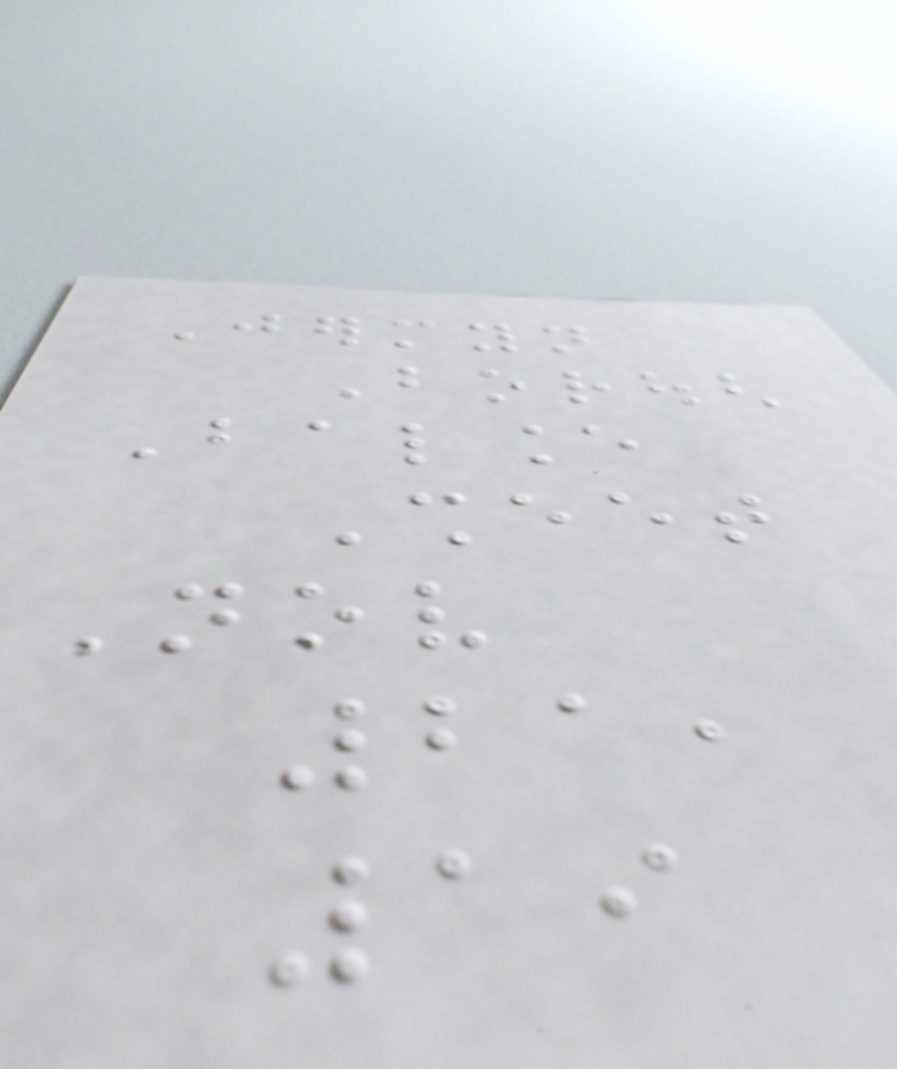Jermyn
Borough
Balance
Sheet
Nov
21,
19
